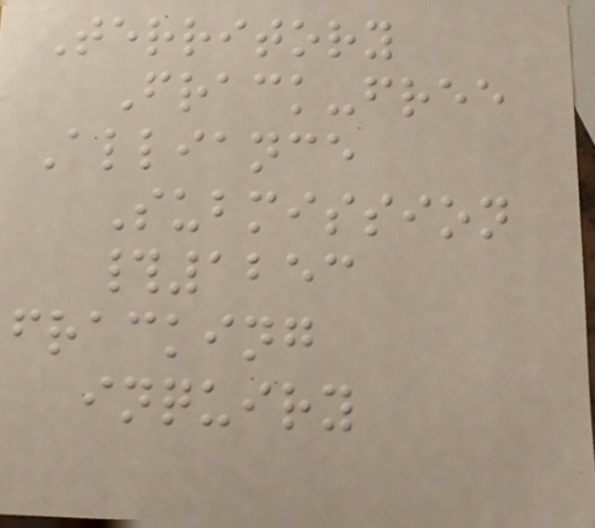Territory
Frack-free
Alliance
Submission
#1253
fracking
inquiry
